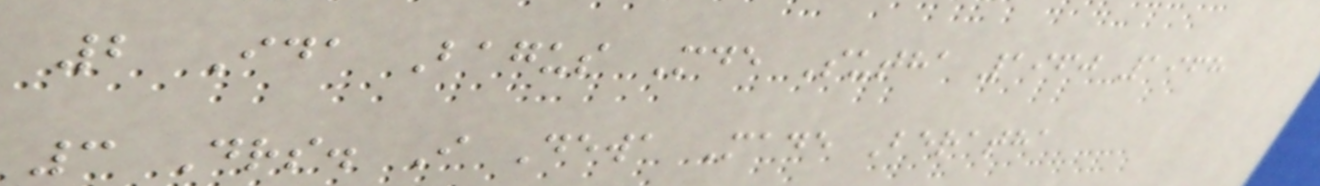2 Ida Bagus Mde Sutha 1960 1968
3 Drs. I Dewa Made Beratha
